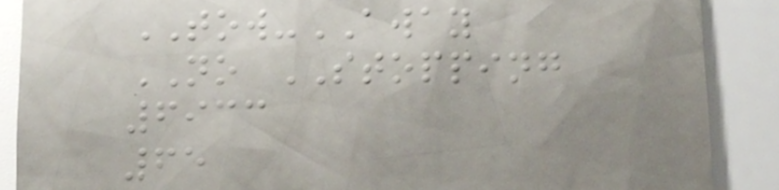TOW-AWAY
NO STOPPING
6933
65
